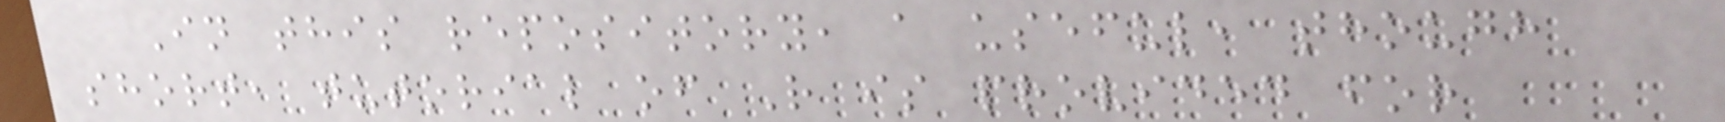In this repository, a useful, though
short, tutorial of R is provided for
